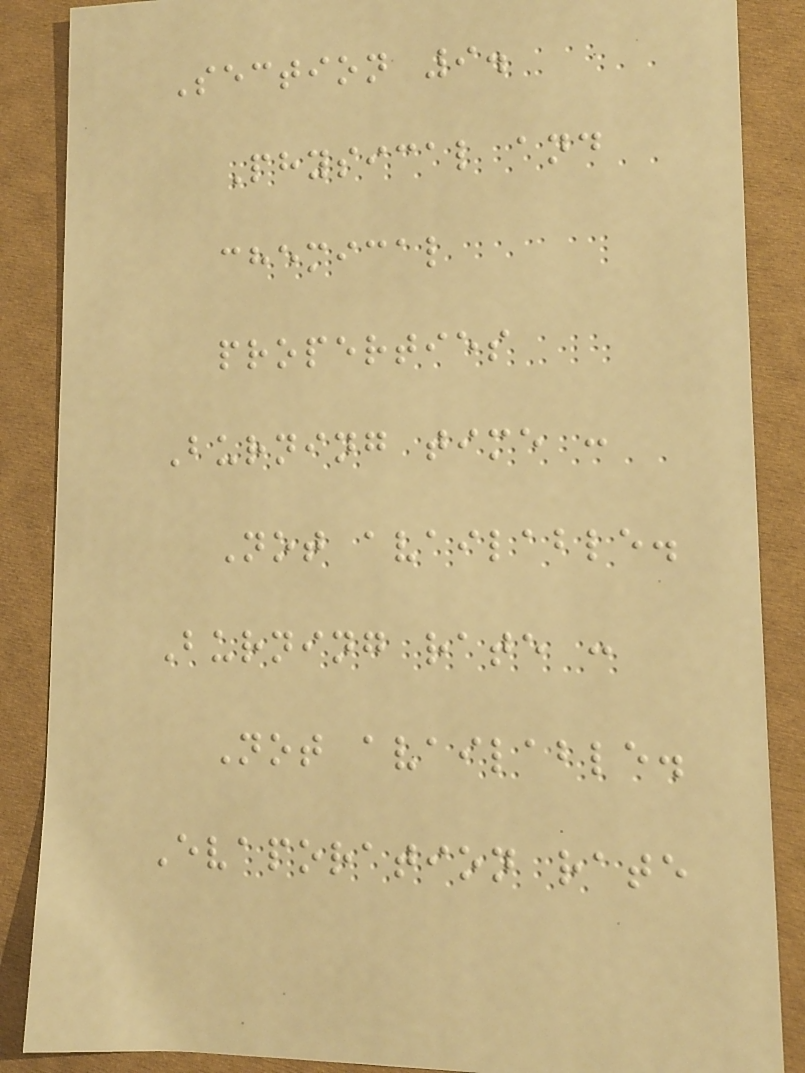Section 9.
Physical and
chemical
properties
Burning time :
Not available.
Burning rate :
Not available.
Evaporation rate
